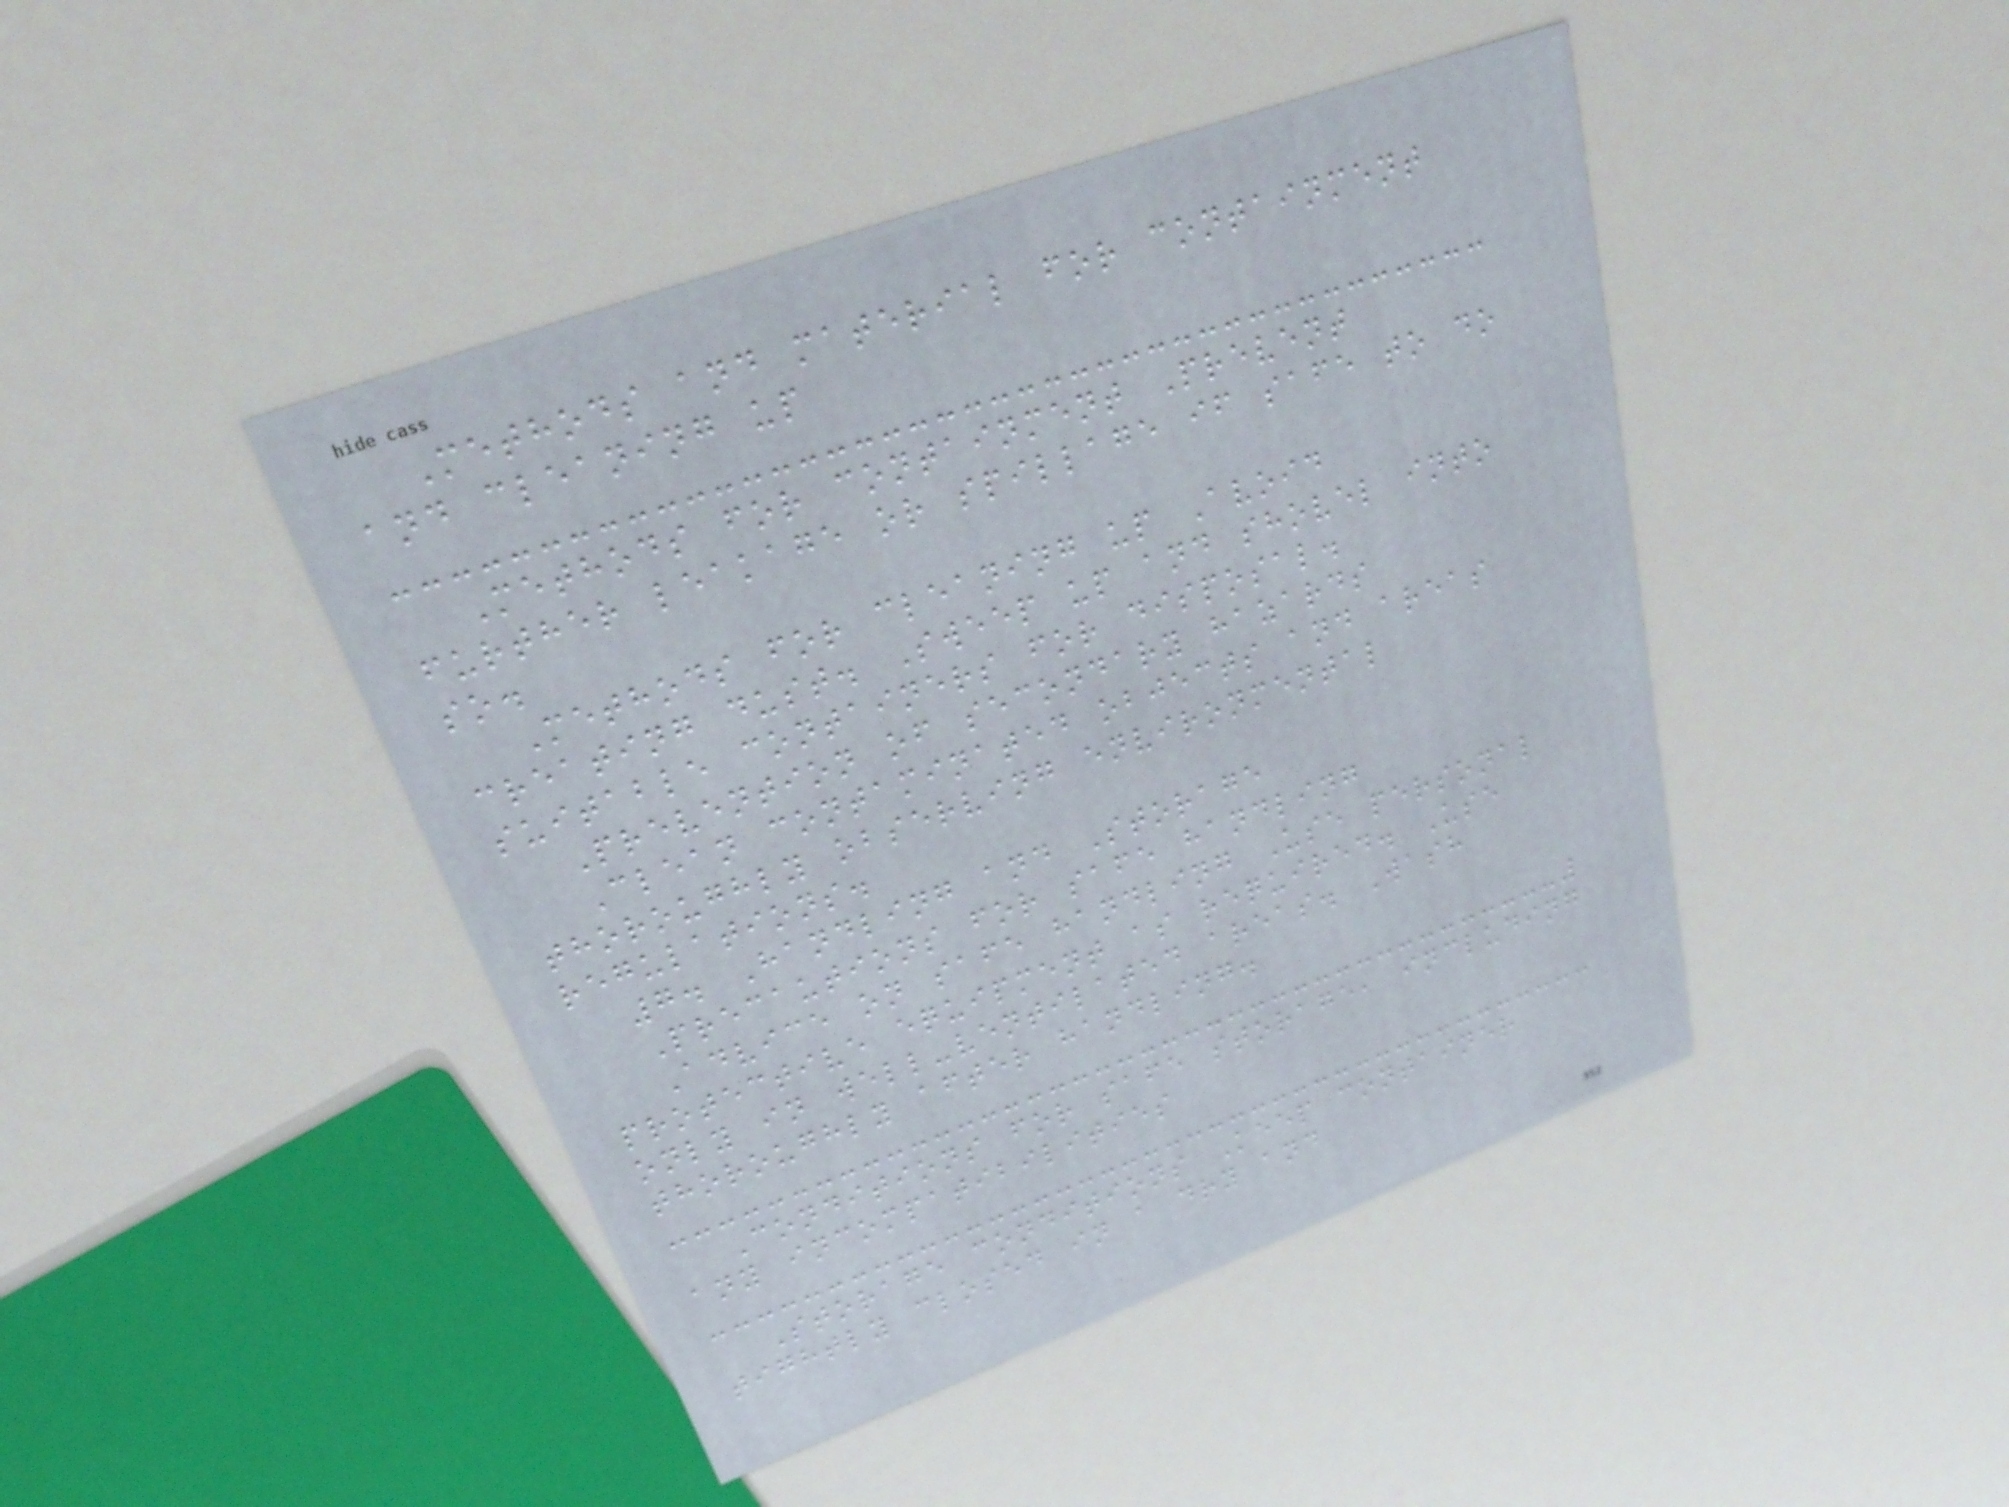Methods and material for containment
and cleaning up
Methods for containment Prevent
further leakage or spillage if safe to do
so.
Methods for cleaning up Avoid
creating dust. Sweep up and shovel into
suitable containers for disposal.
Prevention of secondary hazards
Clean contaminated objects and areas
thoroughly observing environmental
regulations.
7. Handling and Storage
Precautions for safe handling
Advice on safe handling Use personal
protective equipment as required. Use
only in well-ventilated areas. Wash
thoroughly after handling.
Conditions for safe storage, including
any incompatibilities
Storage conditions Keep container
tightly closed in a dry and
